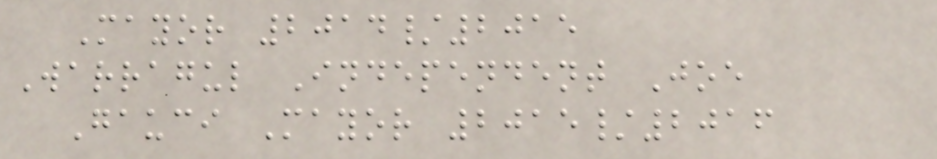Mayor 2014/2015
Warragul Independent Joe
Gauci Mayor 2015/2016
